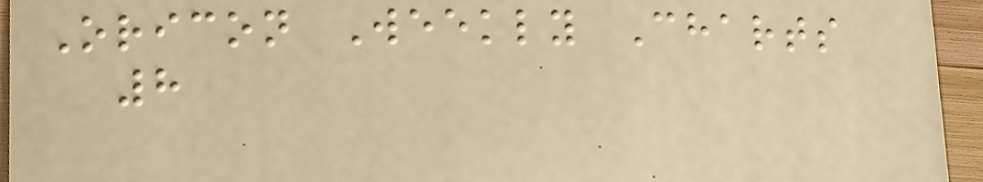Oricon Weekly Charts
8
